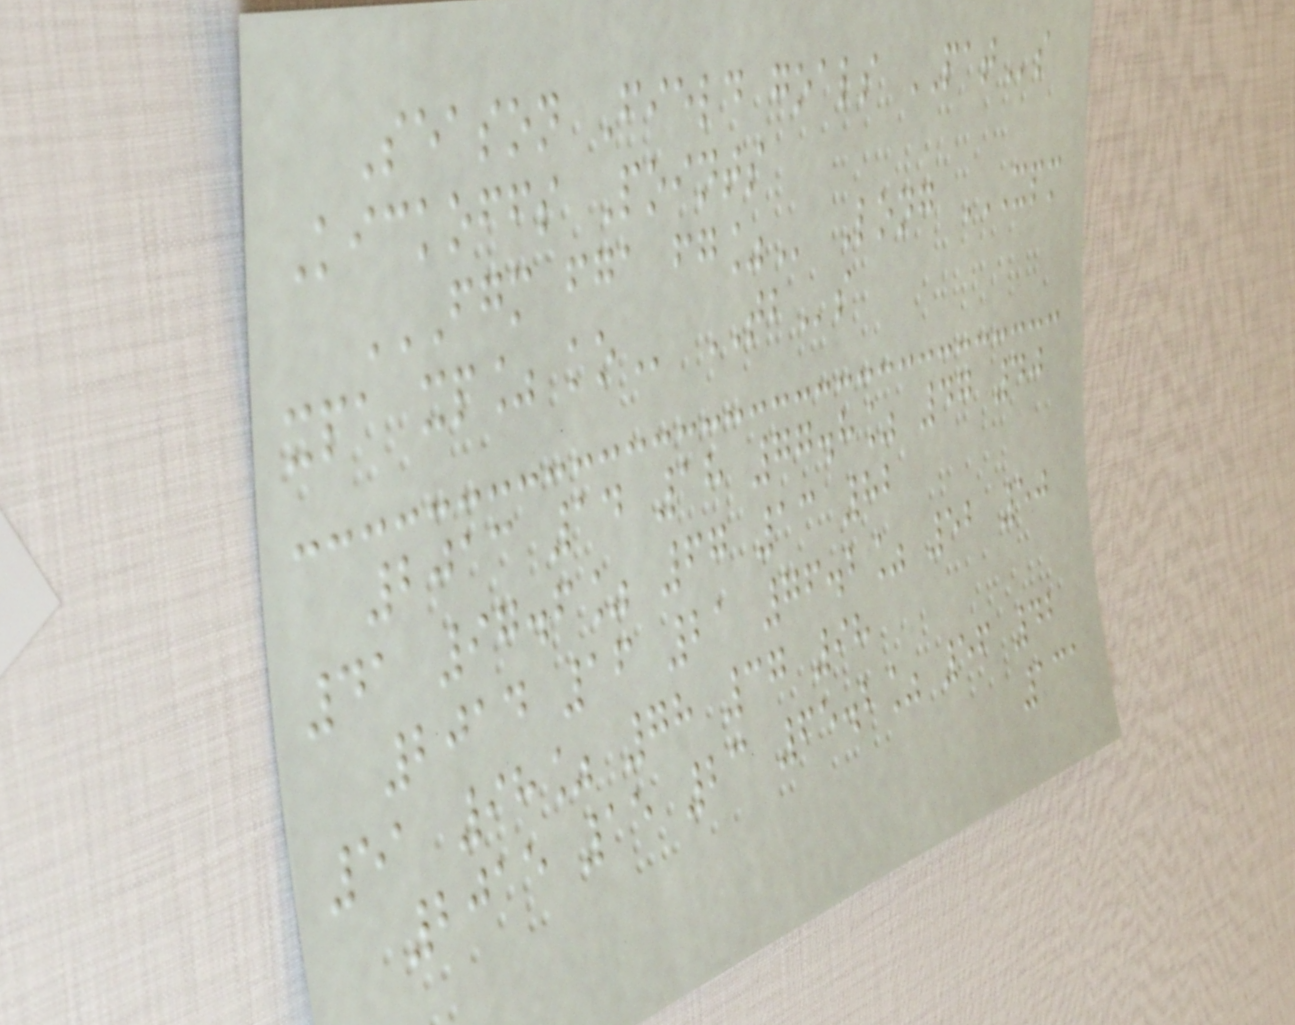Season Field goals PATs
Kickoffs Points
FGM FGA FG% Long XPM
XPA XP% KO TBs
2013 14 18 77.8% 47 40
41 97.6% 67 13 82
2014 16 21 76.2% 52 50
51 98% 78 37 98
2015 15 23 65.2% 56 42
131
